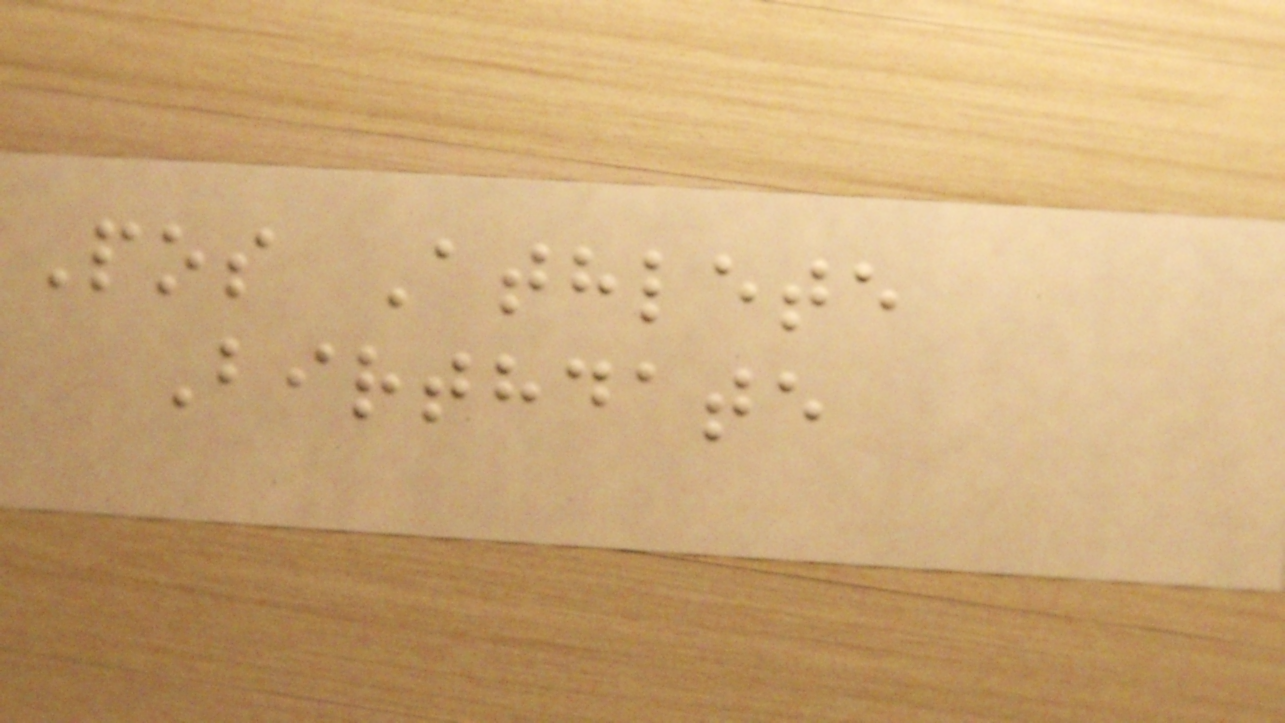Pos Athlete
Birthdate
